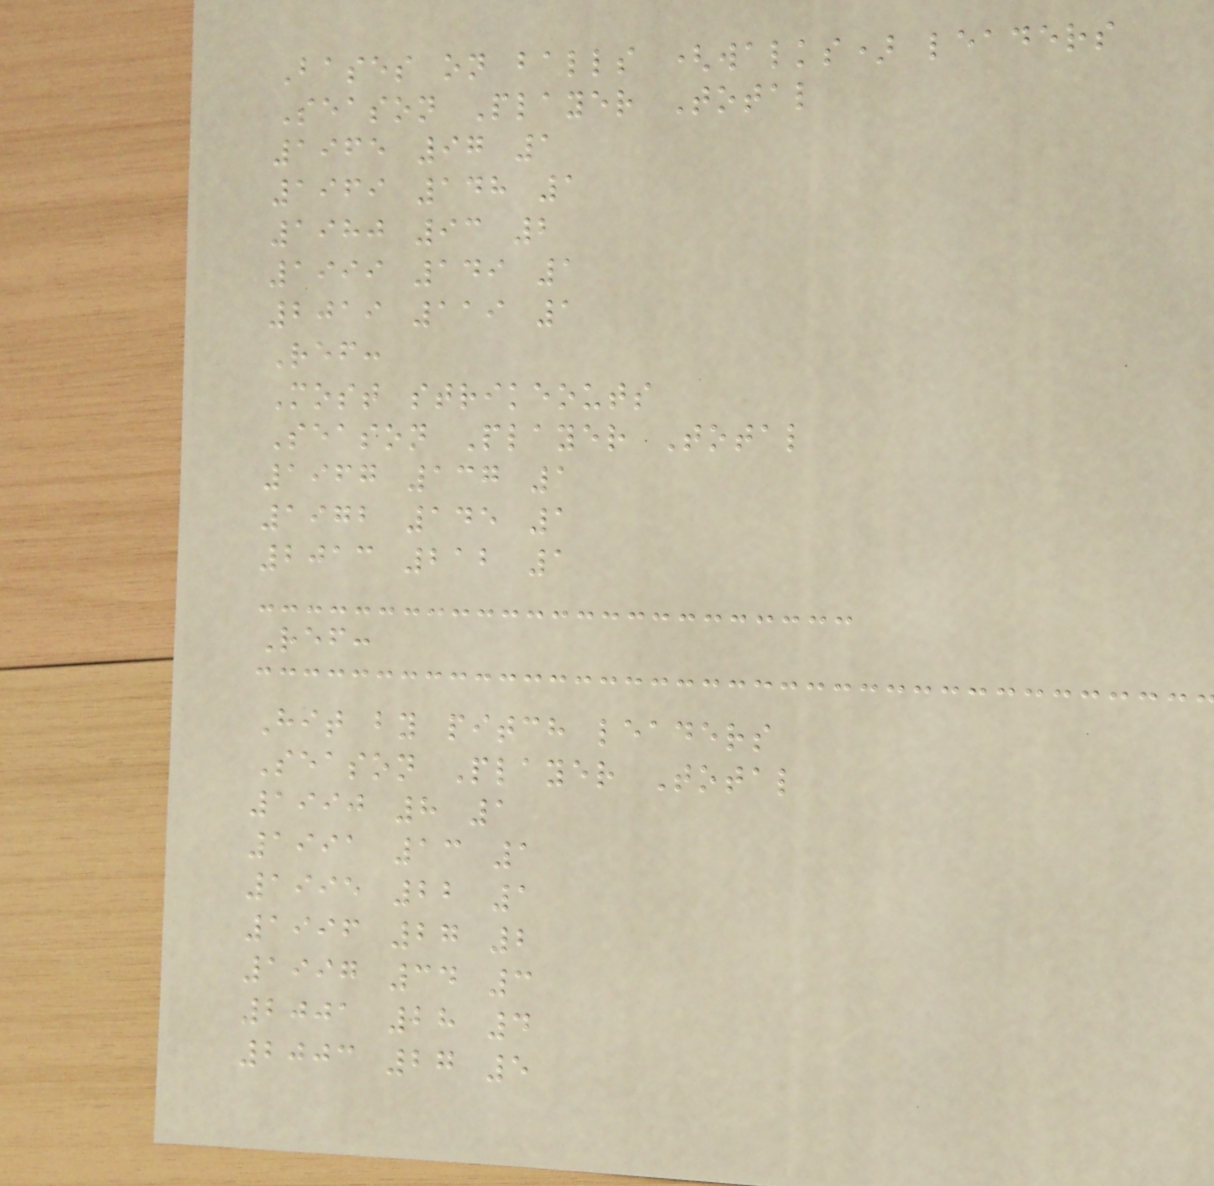Bases on balls (walks) leaders
Season Player Total
1965 97 1
1969 148 1
1980 93 2
1999 149 1
2019 119 1
Ref:
Most strikeouts
Season Player Total
1967 137 1
1972 145 1
2013 212 1
Ref:
Hit by pitch leaders
Season Player Total
1990 8 1
1991 13 1
1995 22 1
1996 27 2
1997 34 3
2001 28 4
2003 27 5
